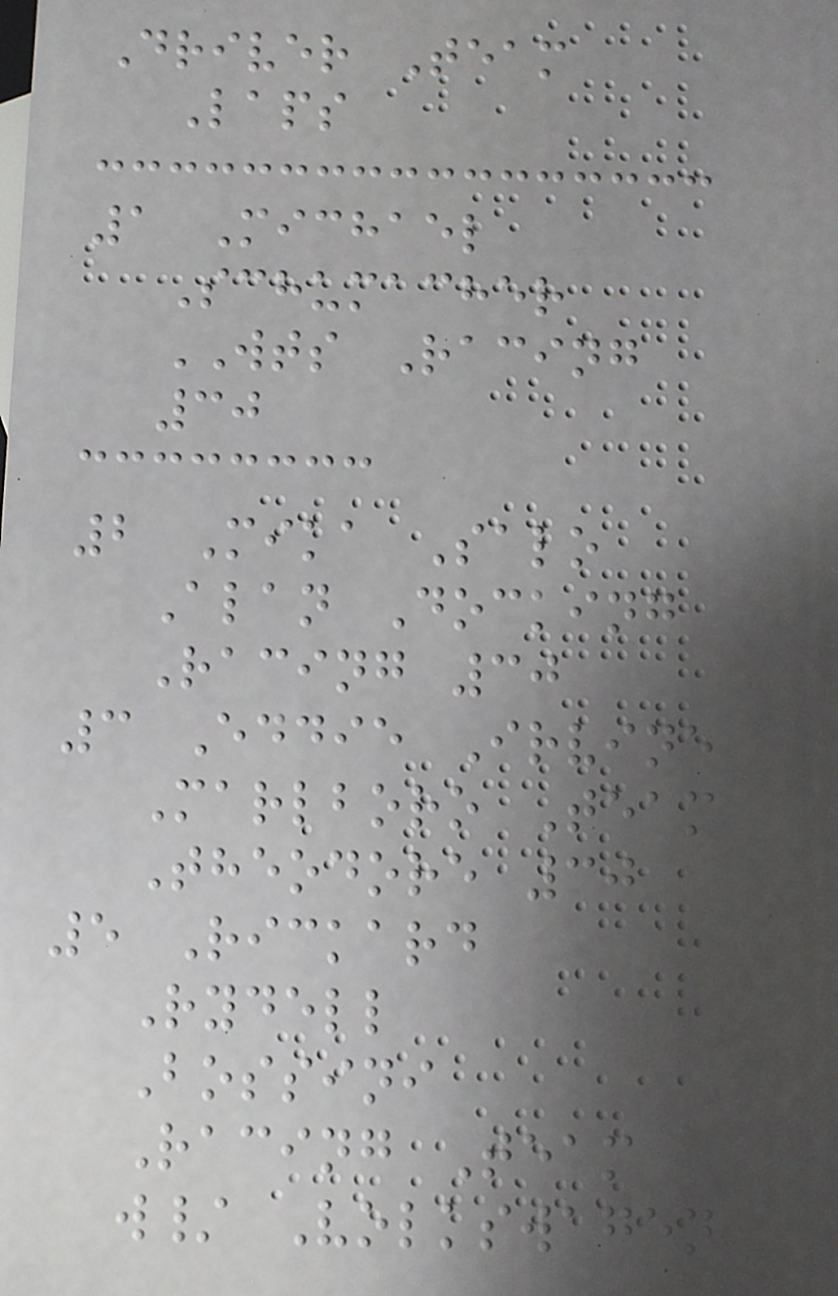Driver Team
Laps
1 Michael
Schumacher
WTS Racing
30
2 Mika Salo
Alan Docking
Racing 30
3 Eddie Irvine
Marlboro Team
Theodore 30
5 Rickard
Rydell
Bossini
Racing Team
w/ Volkswagen
